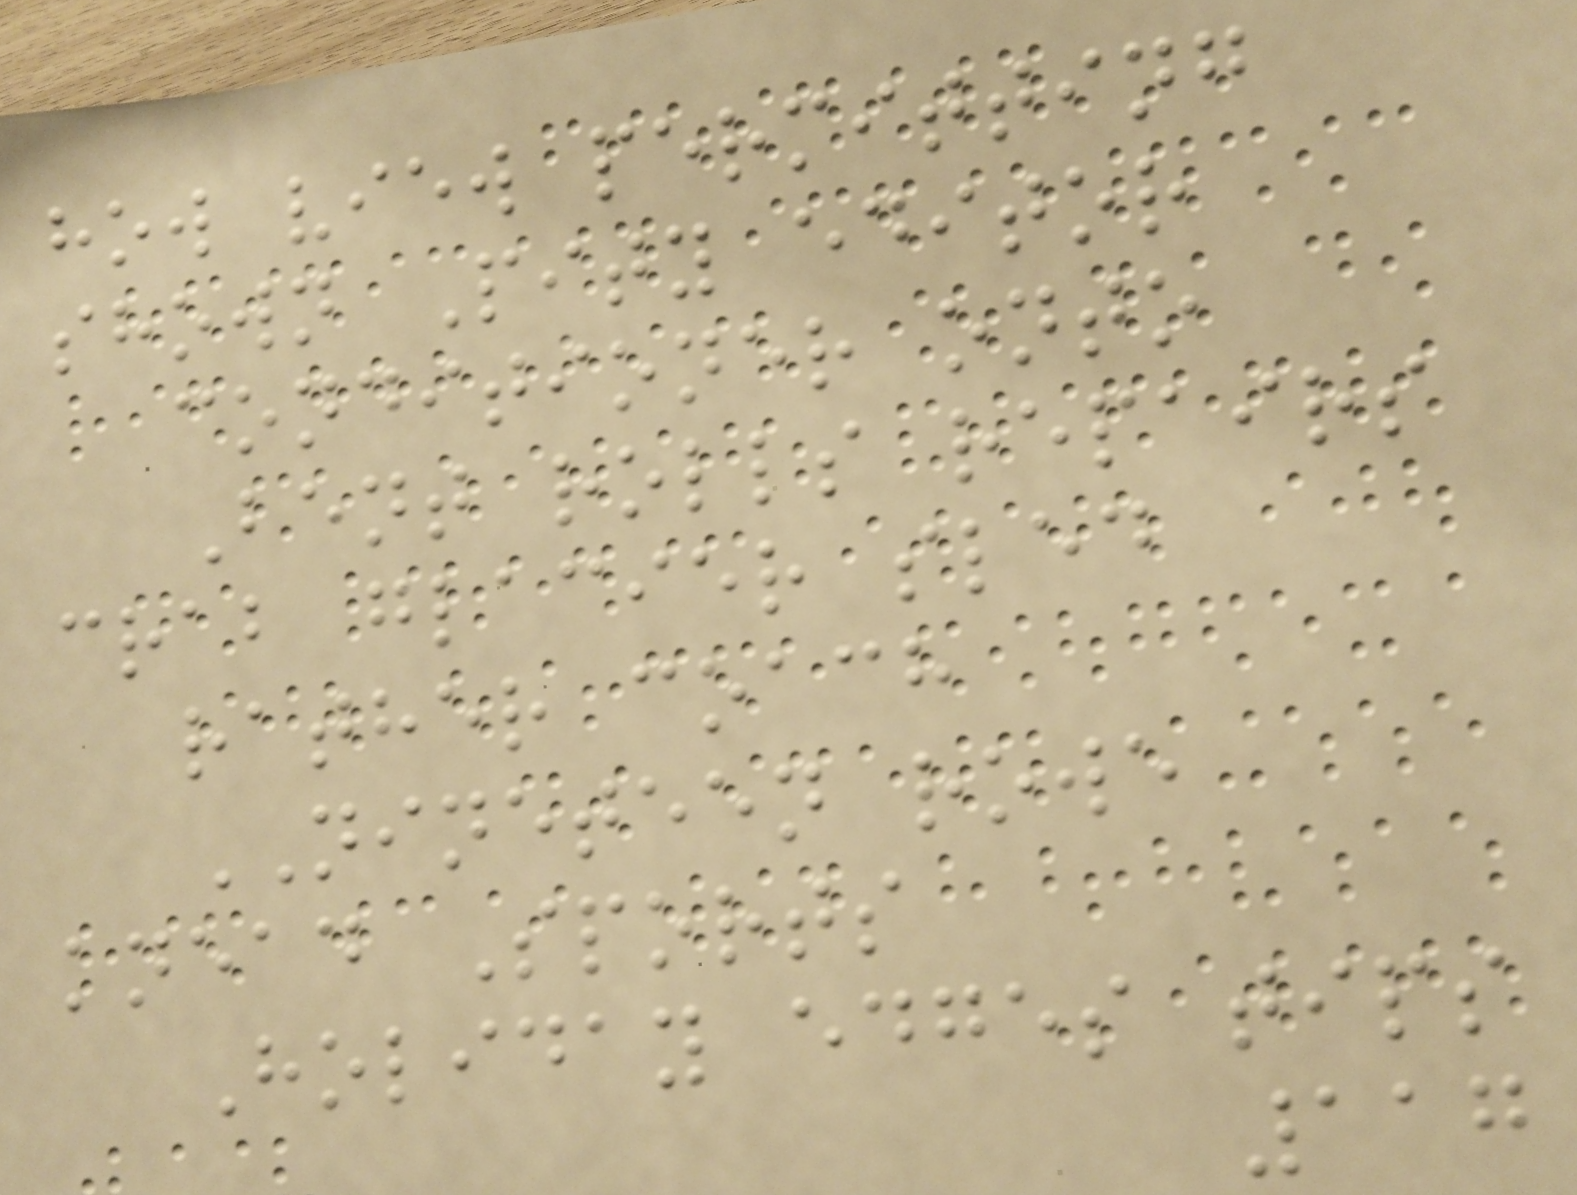how view permitting
shown Pity editor
conditioner onto
Bent rolls repairs
crab glacier sled
rather coach
NINETEEN rowe
knead Sports
Holiday edges tips
117
